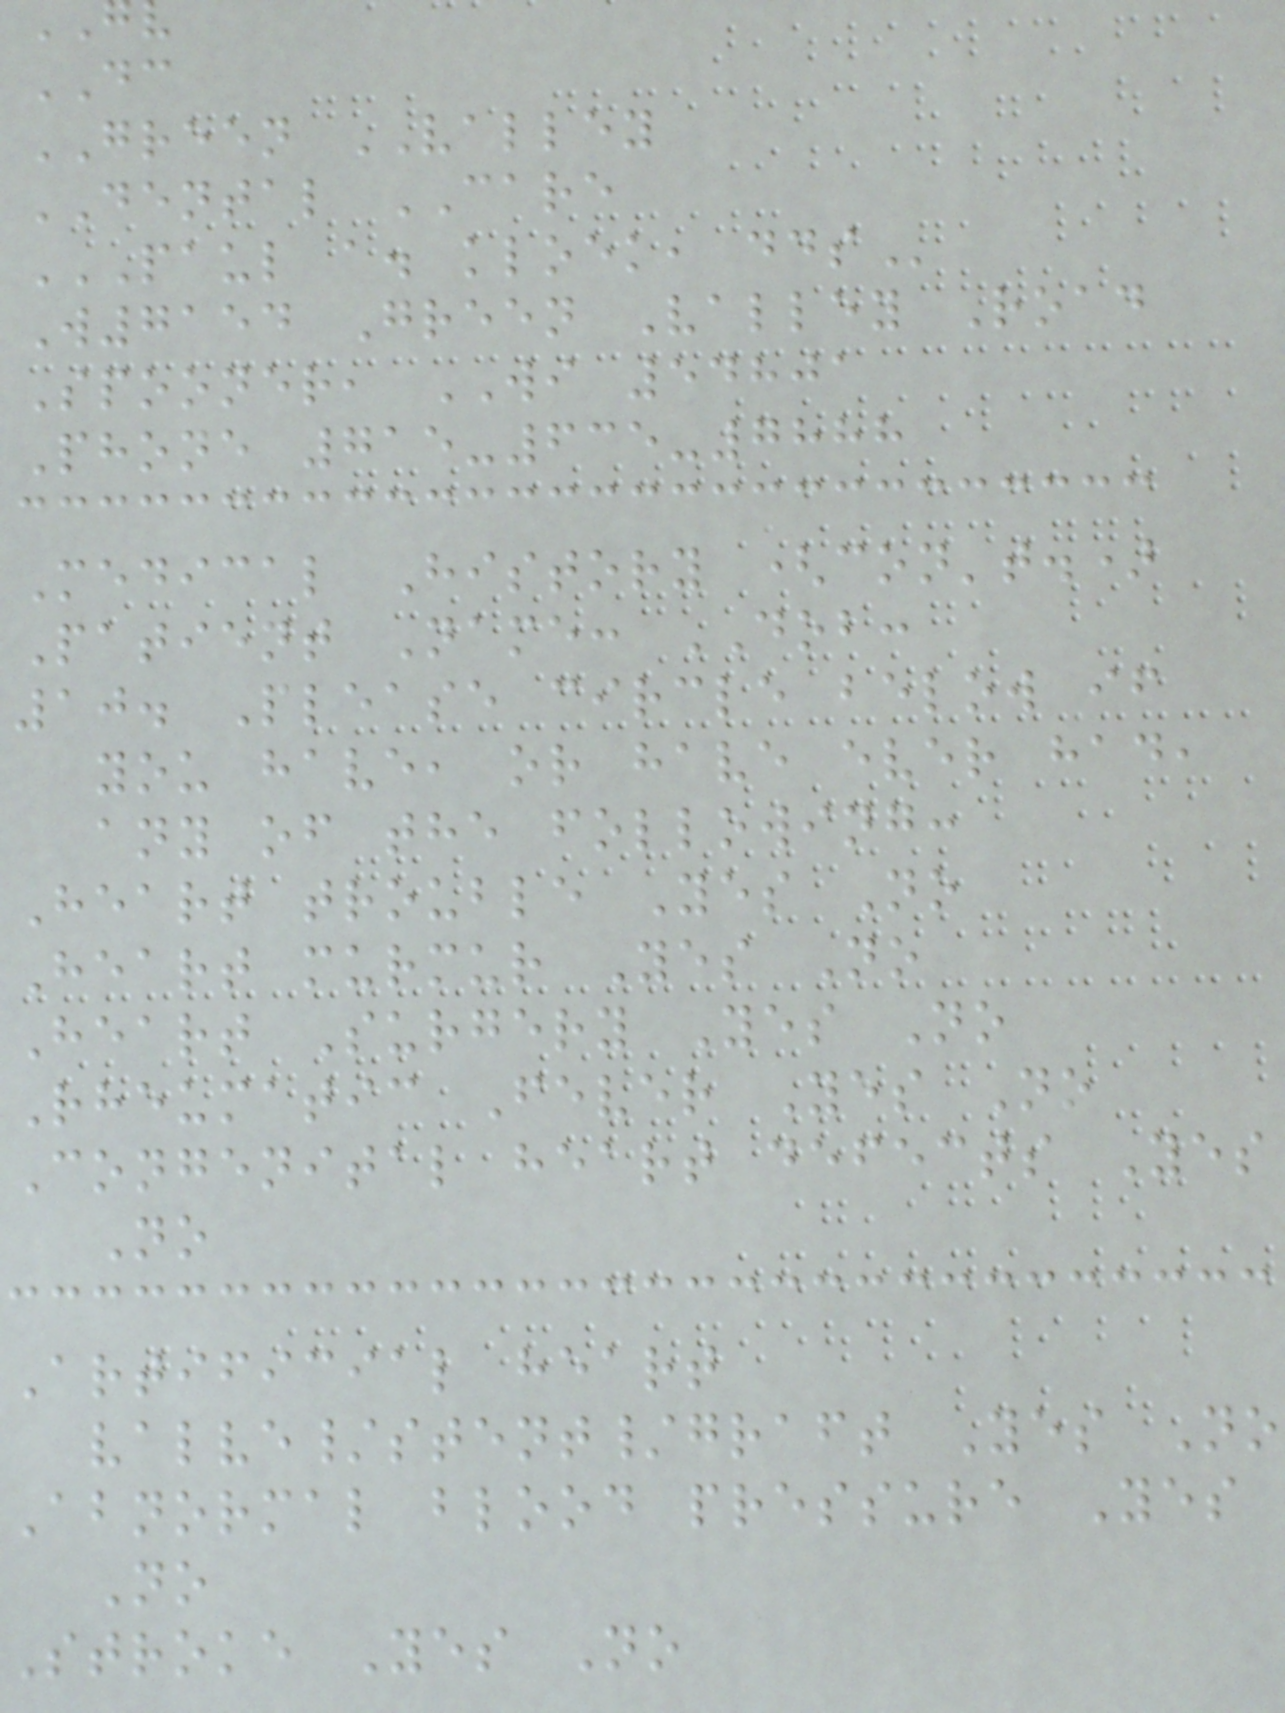DC
GREEN VALLEY
DENTAL CARE
PAUL A. KLOEK, DDS
W7154 Green Valley Road
Spooner, WI 54801
Phone 715-635-7888
Medical History (con't.)
Patient Name: DOB:
10. Please circle below if
you have, or have ever had,
any of the following:
Heart trouble Yes No
Heart murmur Yes No
Heart Surgery Yes No
Rheumatic Fever Yes No
Congenital heart defects Yes
No
Artificial heart
valve/stent/graft Yes No
Abnormal blood pressure Yes
No
Stroke Yes No
